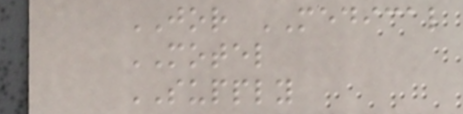JOR MEDICAL
MOTEL
SUPPLY
